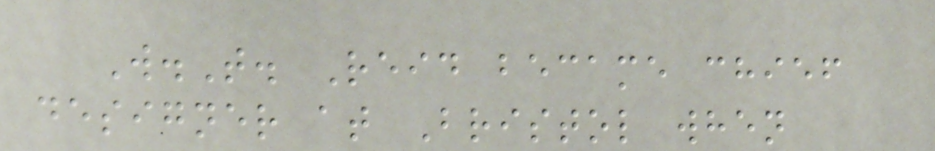W.T. Reid became chief
designer at Bristol when
